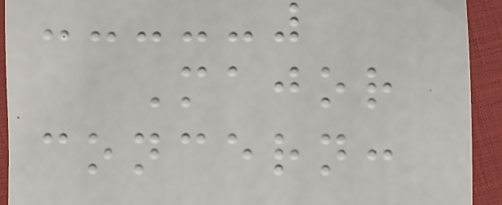Major
concern:
